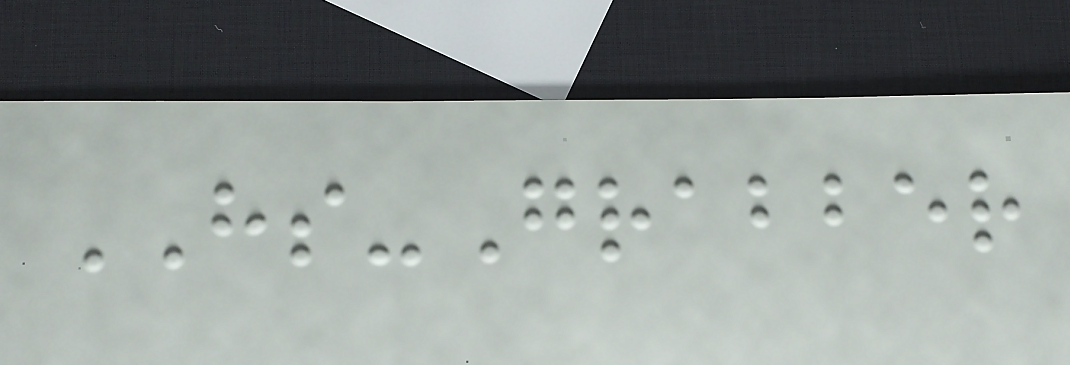HS-Grabber
